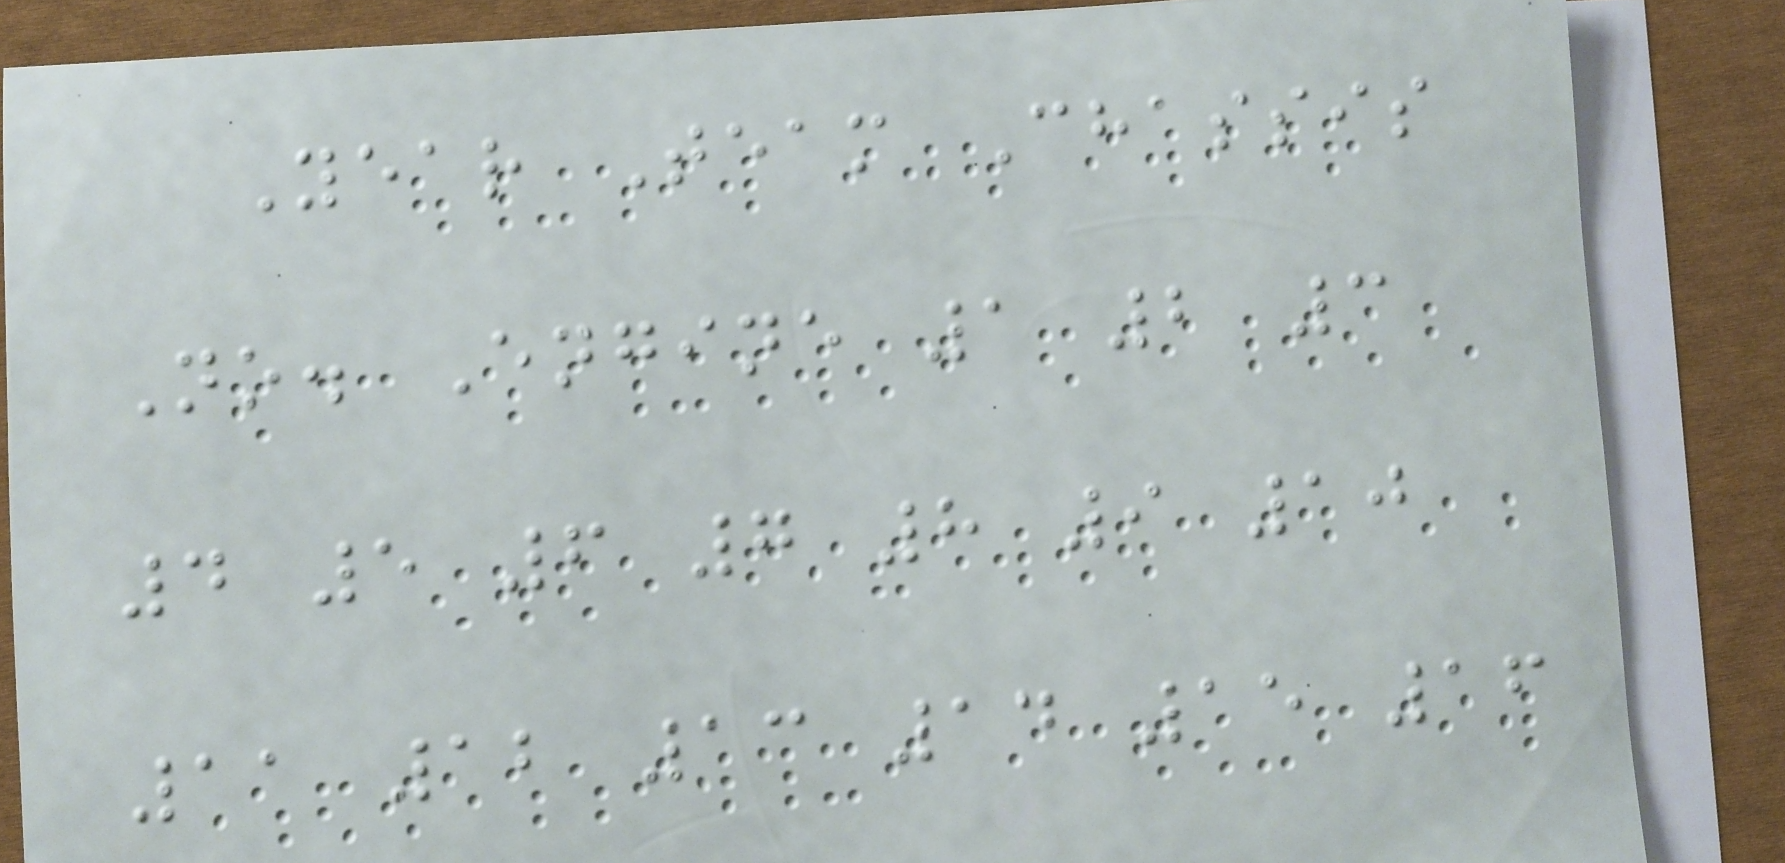Year Team Chassis
No. Engine 1 2 3
4 5 6 7 8 9 10
11 12 13 14 15 16
